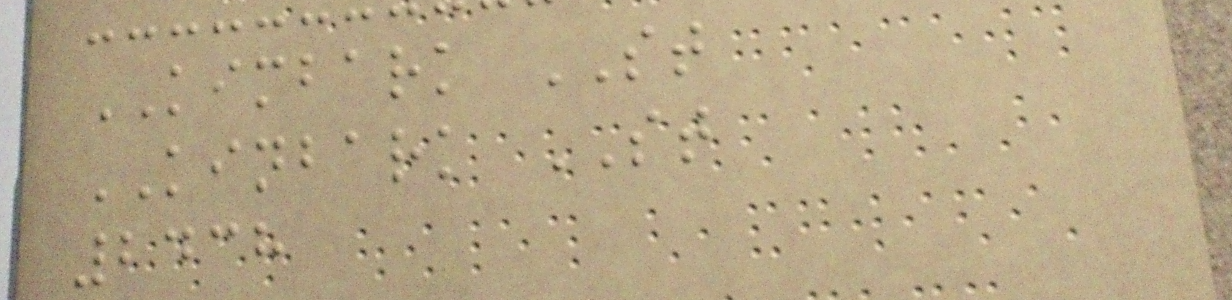KIMBARK ST
KINBARK ST
2438
